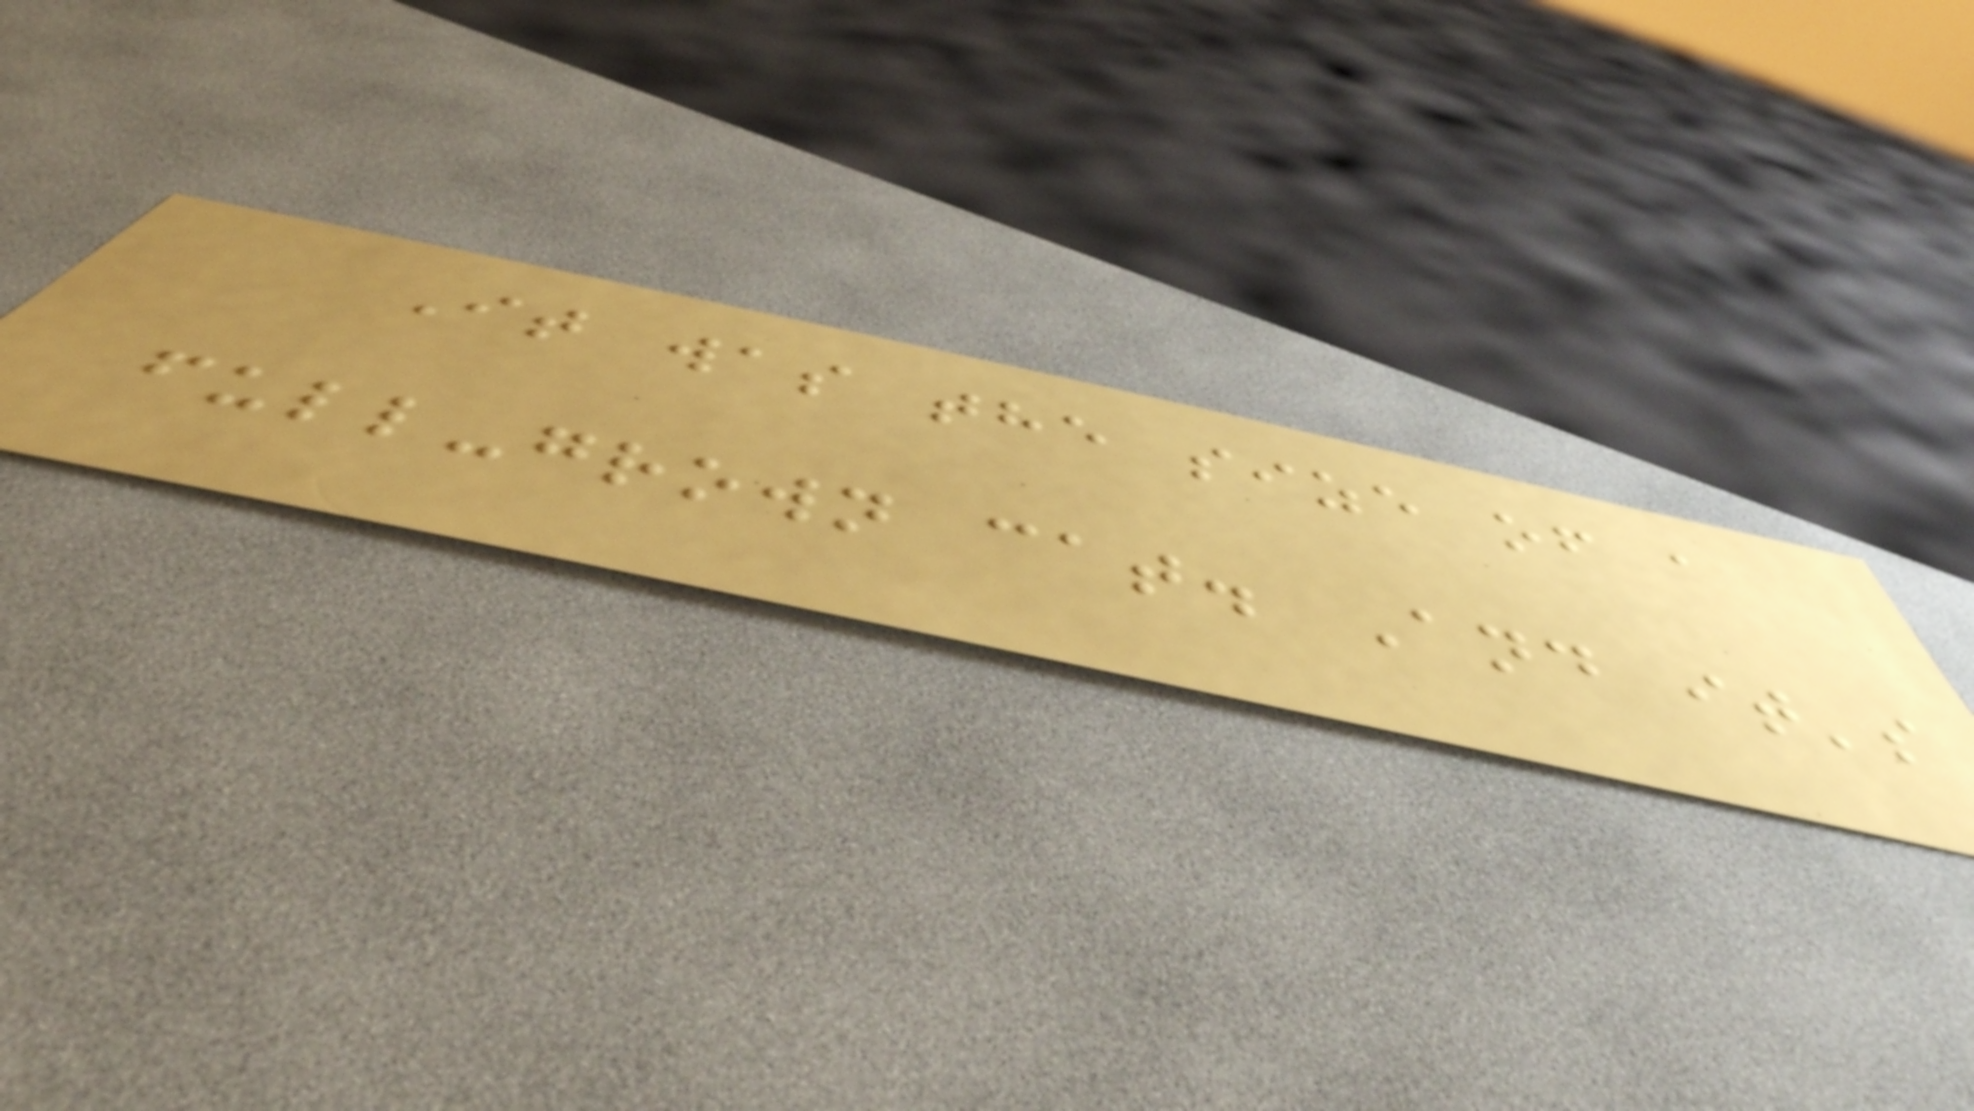It was the size of a
full-grown cat. And it's
